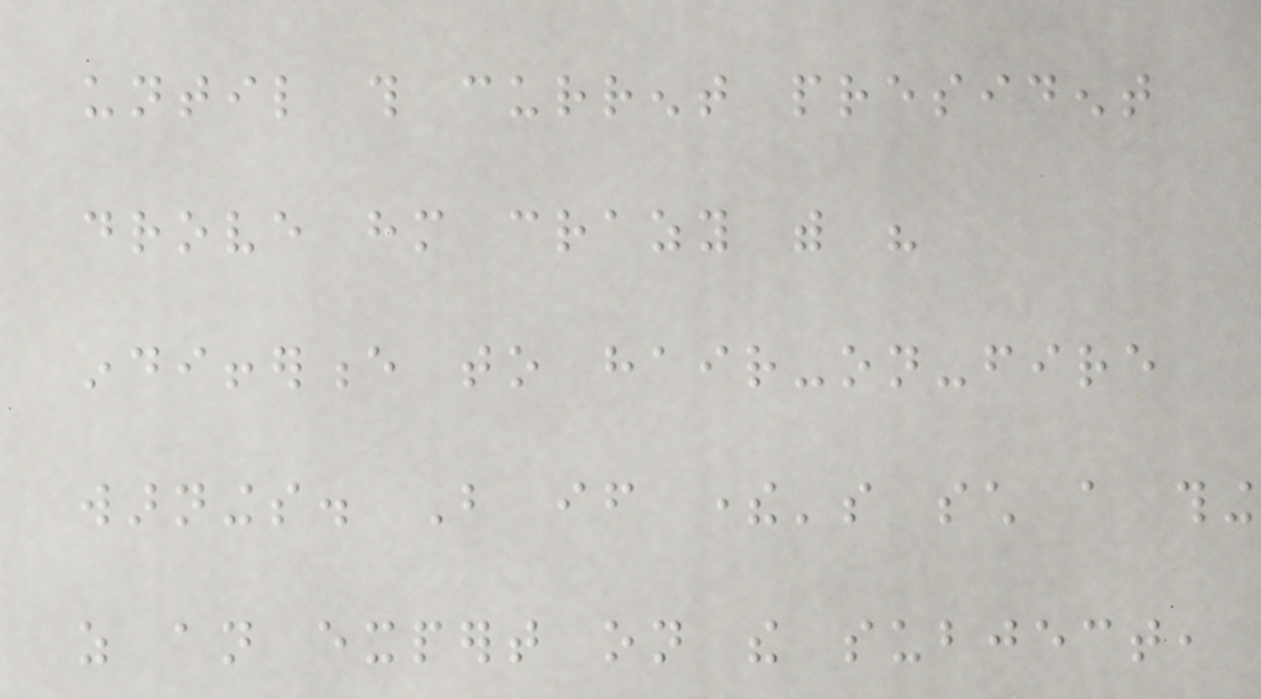until this current president
drove him crazy with his
indifference to hair-on-fire
warnings. But if there's such a thing
as an expert on the subject,
